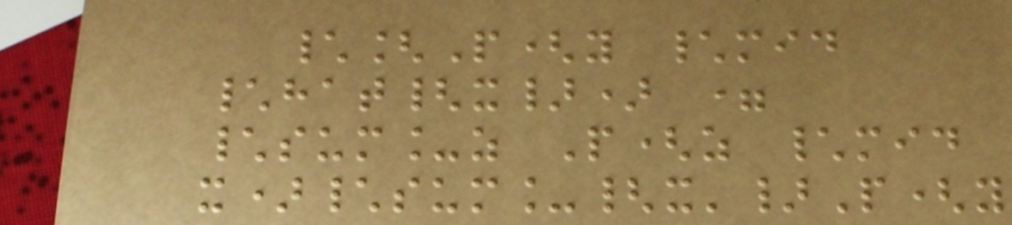\[P(y \mid
\hat{x}) =
\sum_z P(z \mid
x)\sum_{x'}P(y
